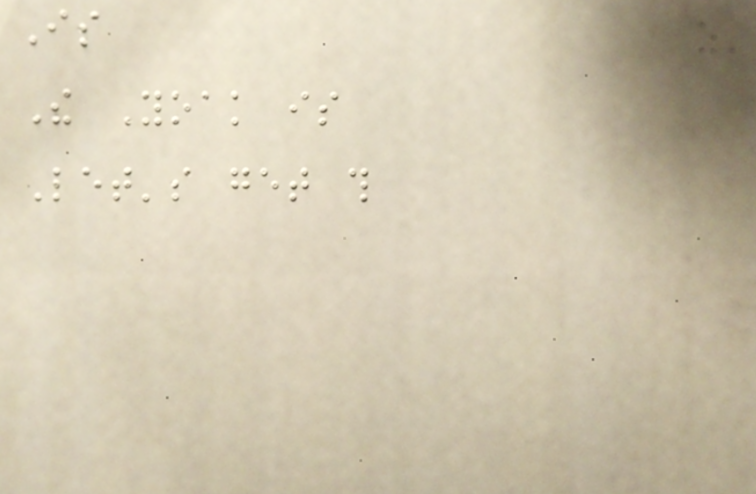Is
The Yoak is
Let's get this
